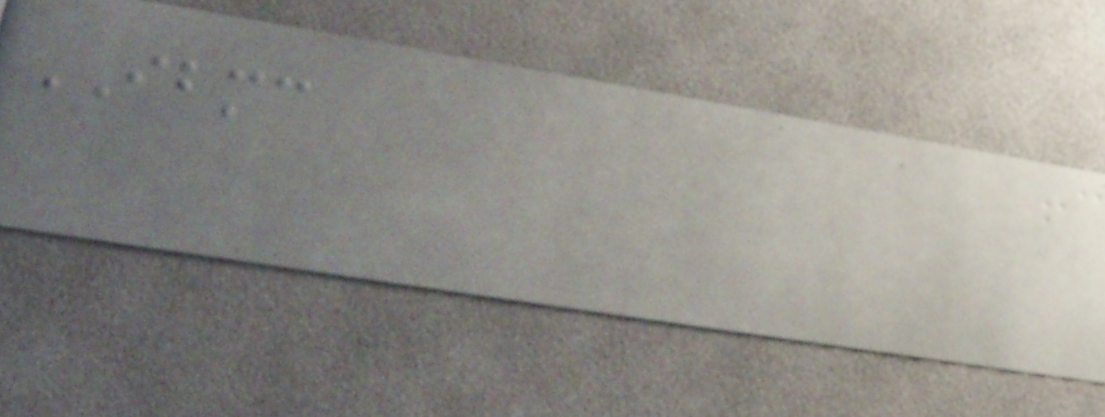IBMC
